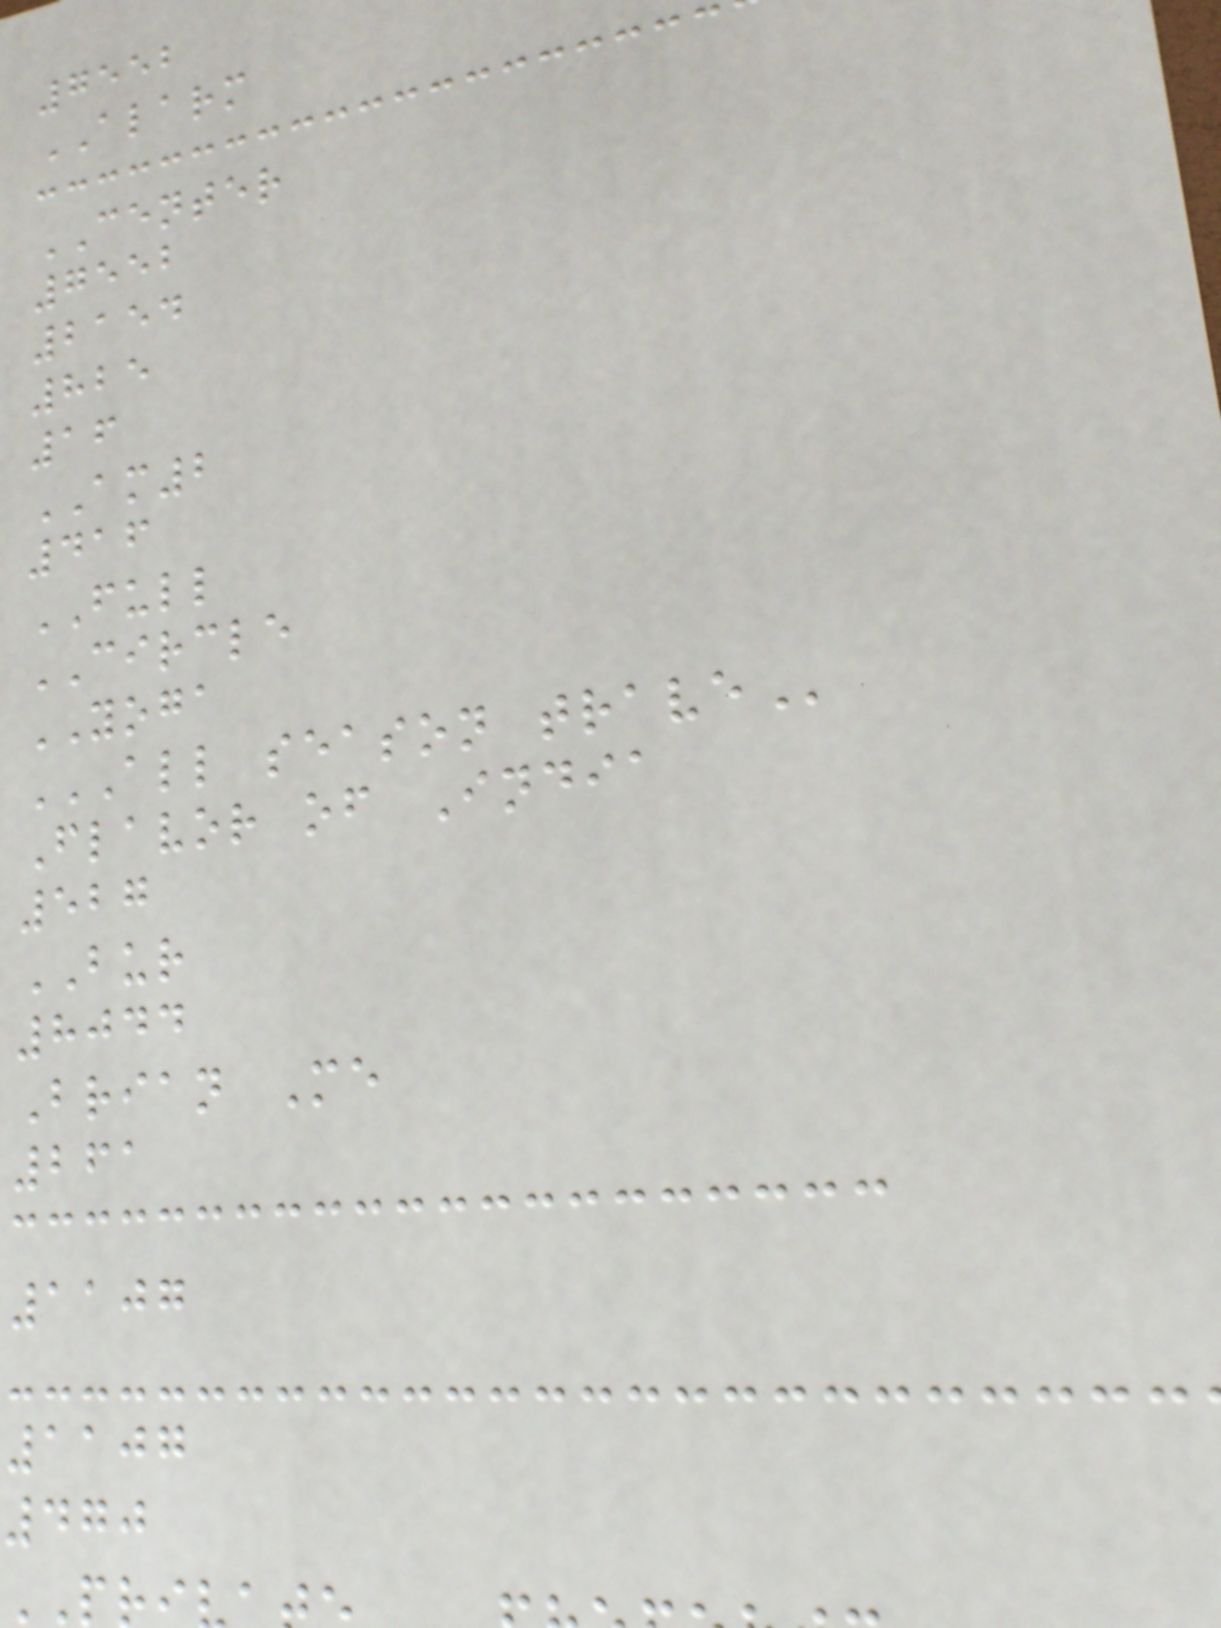7552
ALARM
CENTER
7552
2154
825
16
AM2
416
FULL
CIRCLE
YOGA
ALL SEASON TRAVE
Flavor of India
527
BUR
8044
Brian Me
261
1107
1107
470
